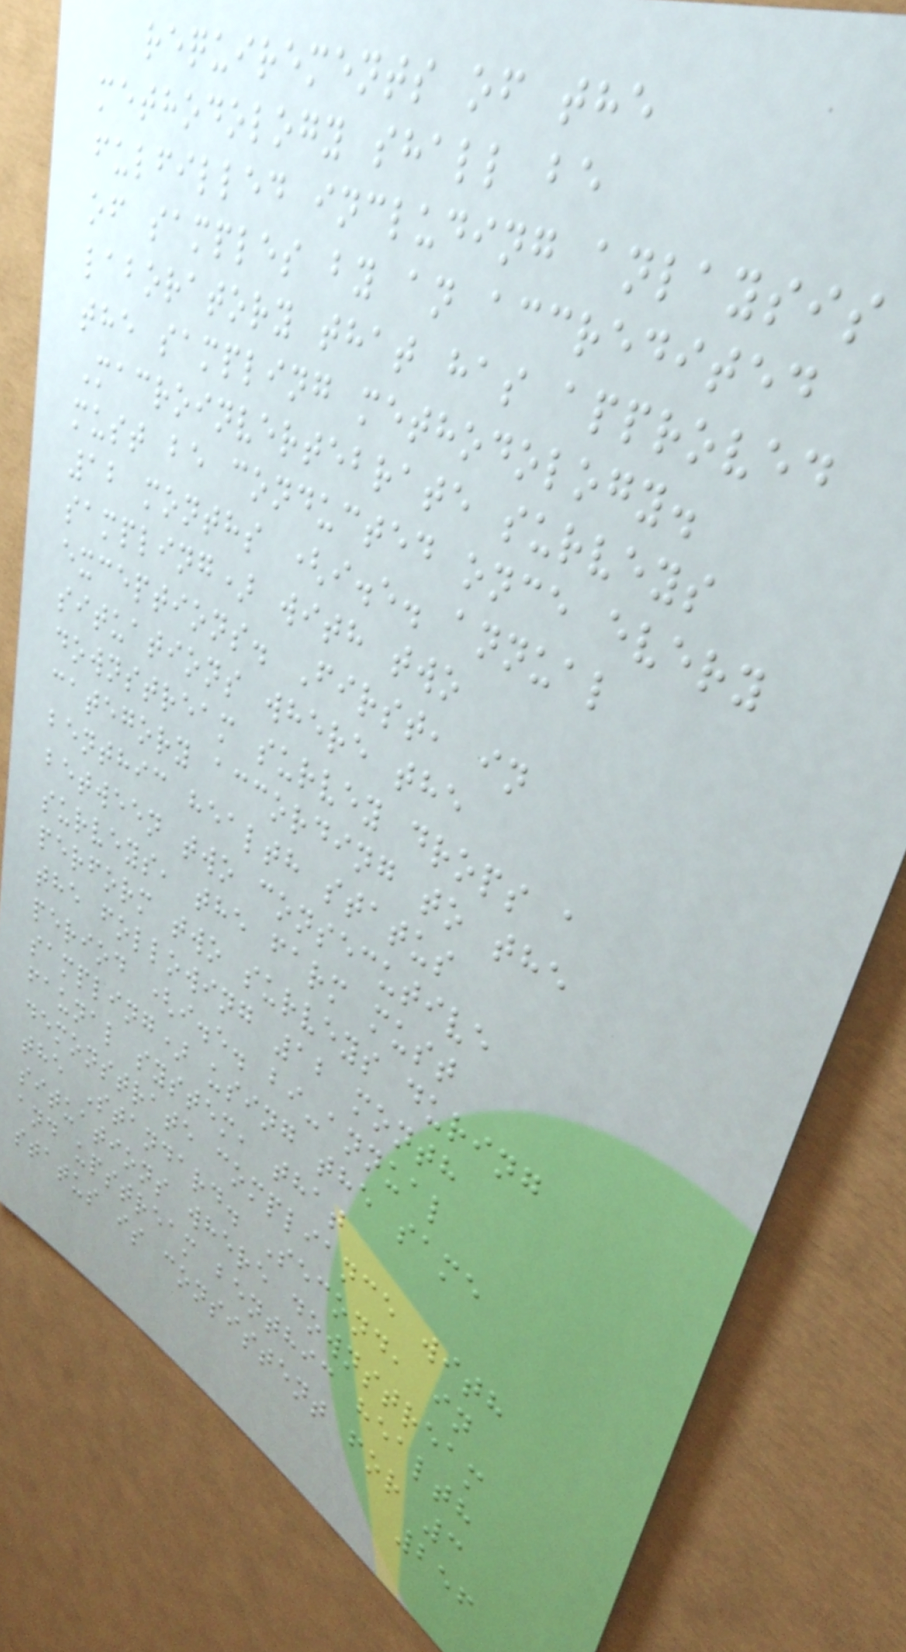requirements of the
methodology shall be
fulfilled including anlaysis
of samples by an accredited
laboratory that has approved
the sampling methodology.
Macroinvertebrate surveys
must be conducted once every
12 months (i.e. annual
sampling) with two
exceptions. First, in
situations where the
downstream survey drops a
category according to the
benthic health status
between two consecutive
surveys, the farm must
perform two surveys during
the following 12 month
period (i.e. bi-annual
sampling) using the same
faunal system, that
demonstrate compliance with
the Standard. Second, in
situations where downstream
and upstream benthic health
status is consistent for 3
256
